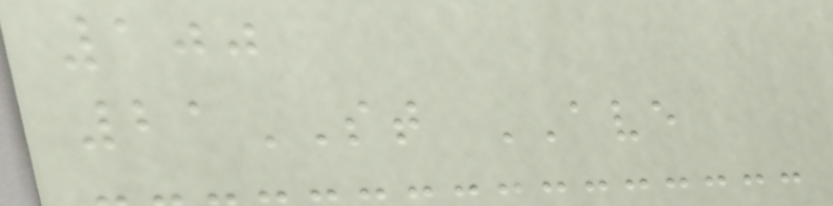100
21ST AVE
